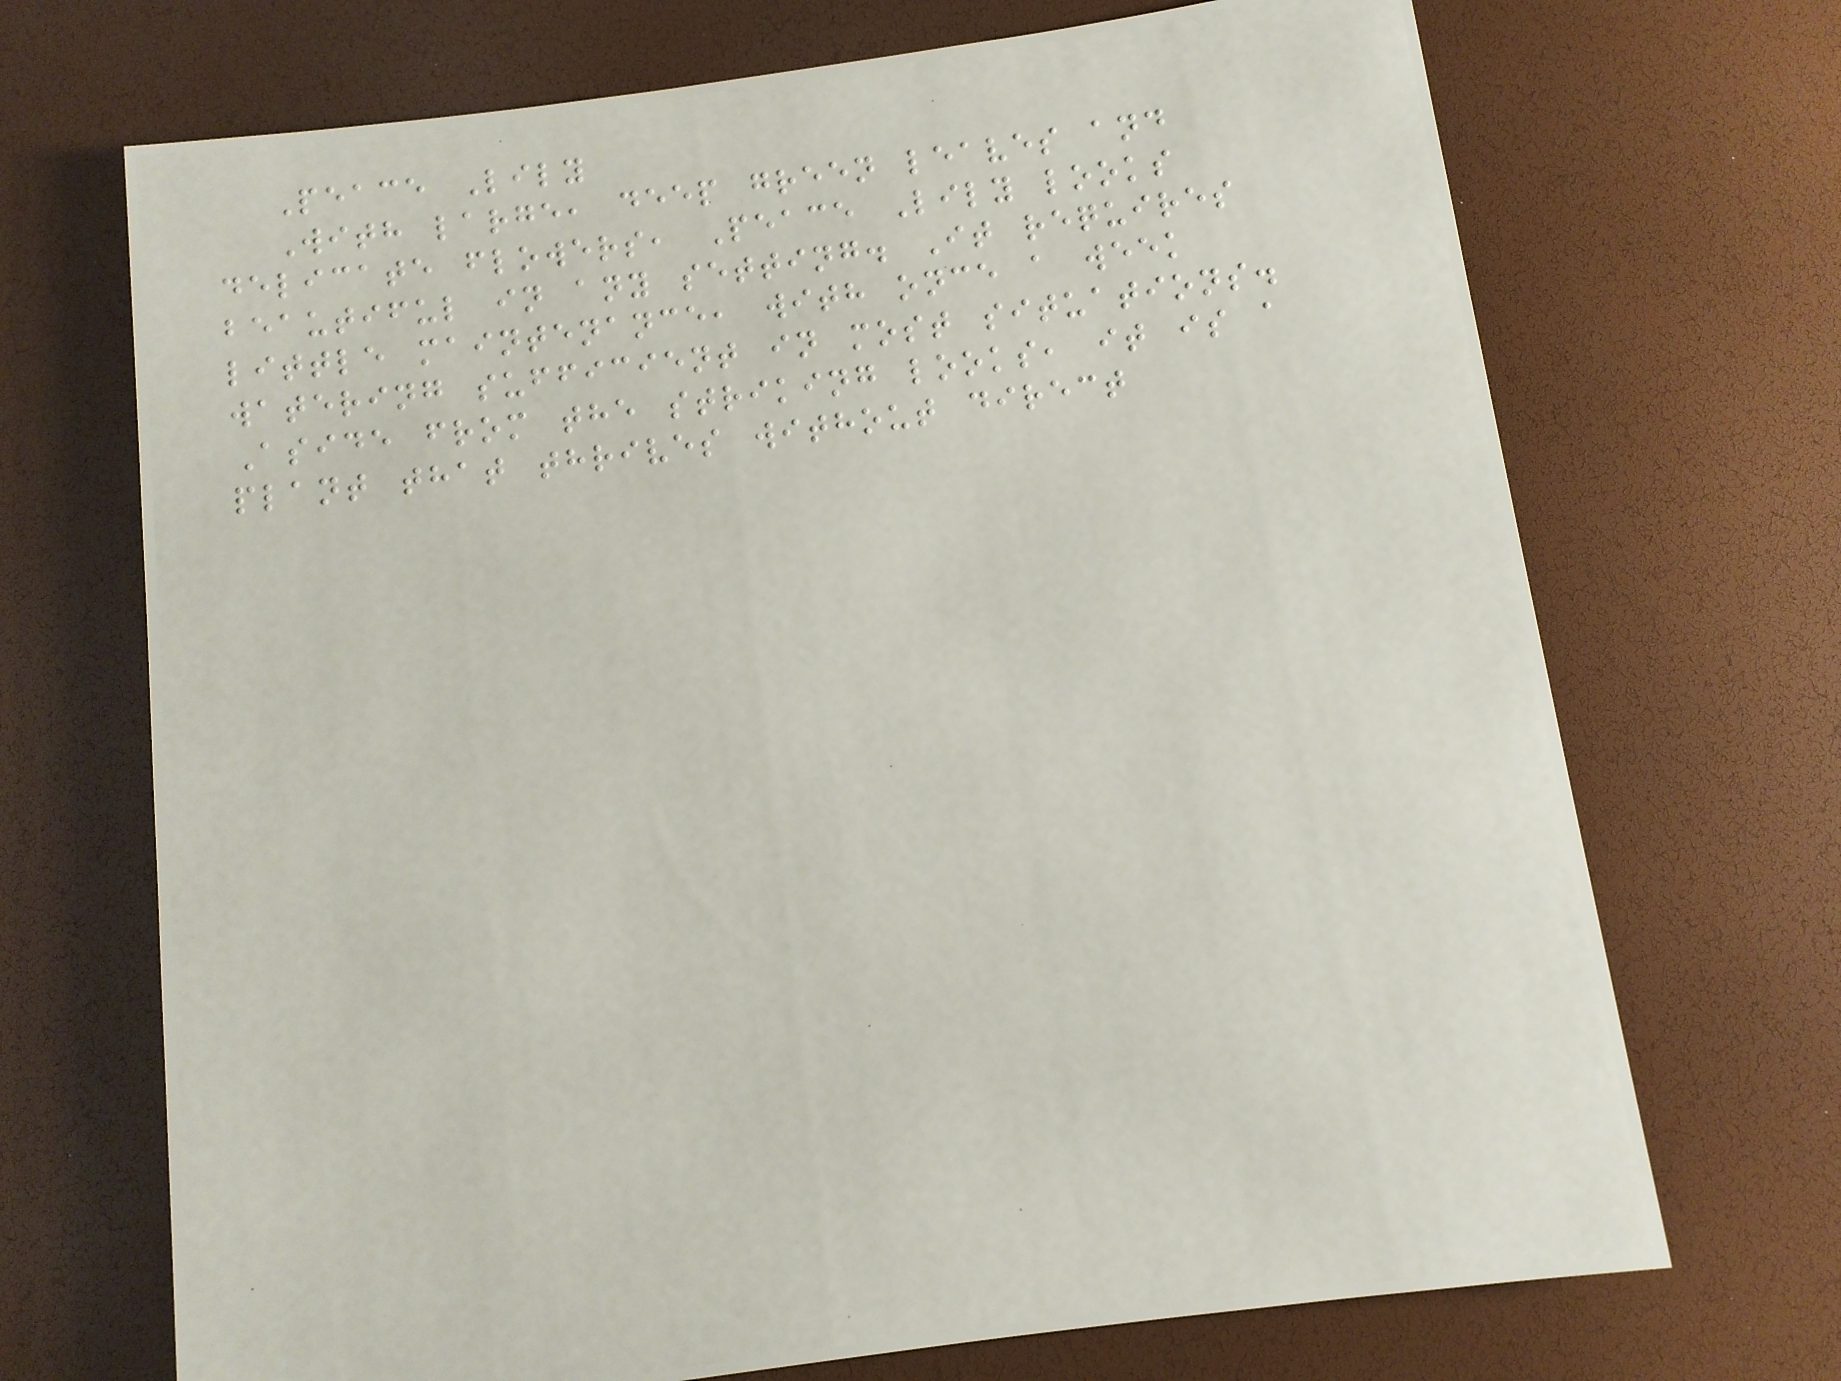Peace Lily
With large, deep green leaves and
delicate flowers, Peace Lily looks
beautiful in any setting. It requires
little maintenance, with once a week
watering sufficient in most situations.
Aside from the striking looks, it is a
plant that thrives without direct
